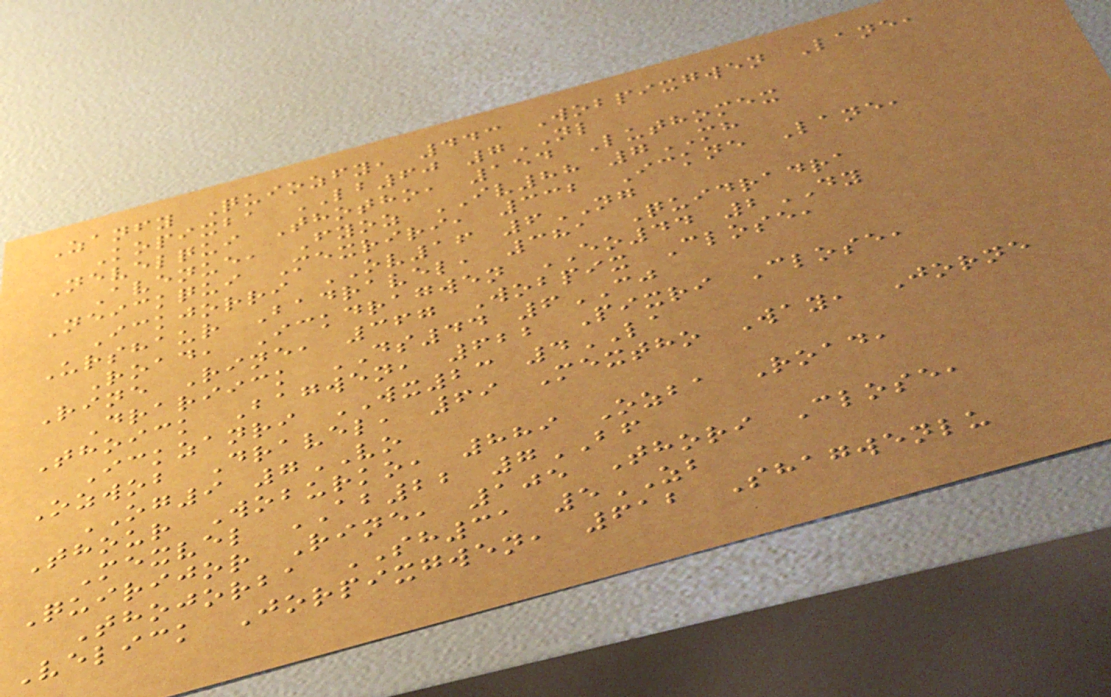Zanfy Quiozfy, 443 Wobpixgwen Lane,
Kopixba LB60 7NL
Nevelqui Thotho, 154 Luthomex
Avenue, Fyoz IV88 7MH
Neickqui Mexriri, 332 Ickne Lane,
Ickjorri OV16 6NG
Urshaur Badravel, 381 Quidradra
Road, Ickdragwen EO44 2DY
Rine Rine, 367 Wobpix Close,
Drariick DS44 6CJ
Thoick Bagwen, 622 Pixri Close,
Ickzanri WX23 4LA
Ozwob Dravel, 69 Mextho Way, Jorne
OG9 7VO
Thour Woburko, 889 Ozba Road,
Mexvel AB22 7BF
Quirijor Rine, 105 Thori Close,
Thojorba SH31 5ZB
Velick Jorpixgwen, 612 Shagwenlu
